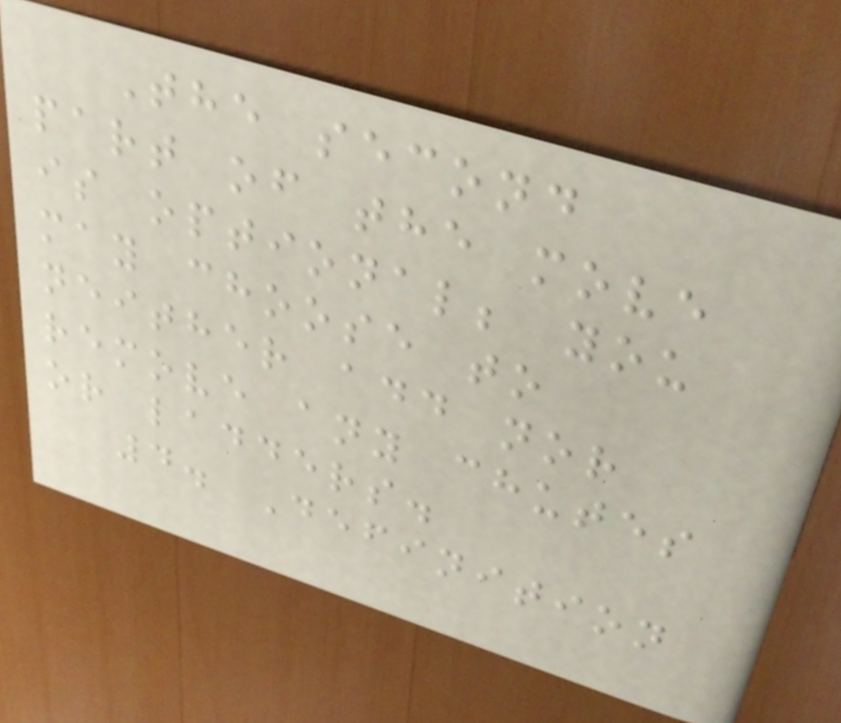The second
part of the move
is optional; you
may choose to
neither add nor
remove any chutes
or ladders.
4. Definition
